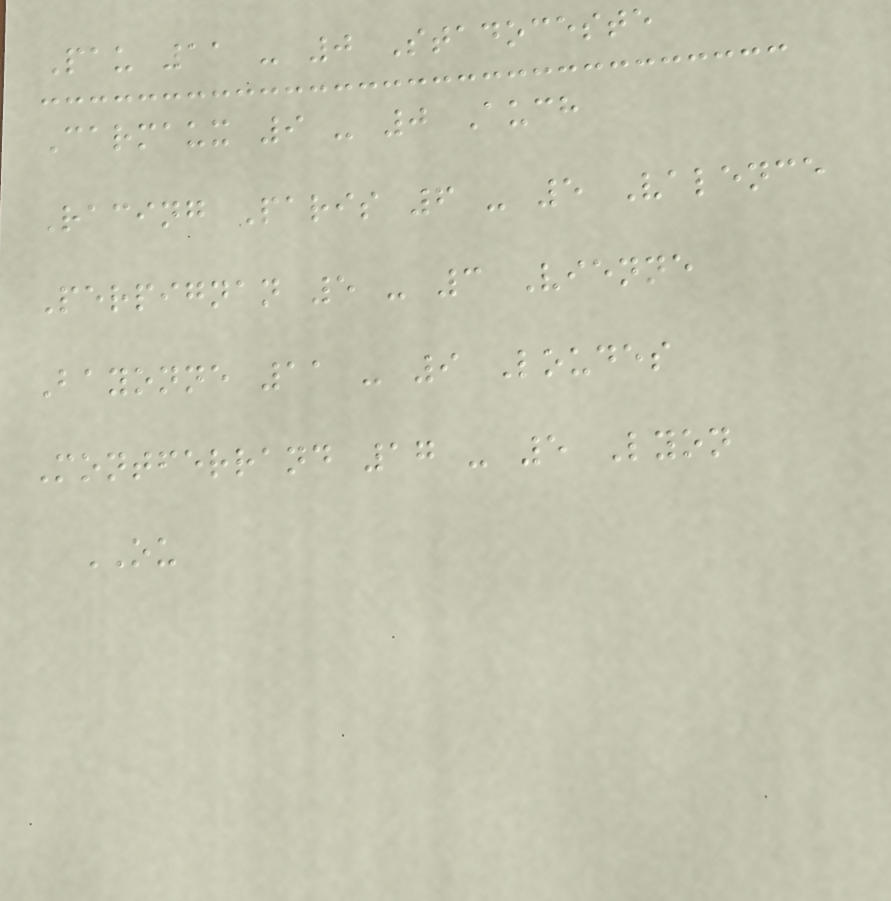Pau 11 - 0 Stadoceste
Carmaux 9 - 0 Auch
Racing Paris 6 - 5 Valence
Perpignan 5 - 3 Vienne
Bayonne 11 - 9 Loudes
Montferrand 17 - 5 Lyon
OU
